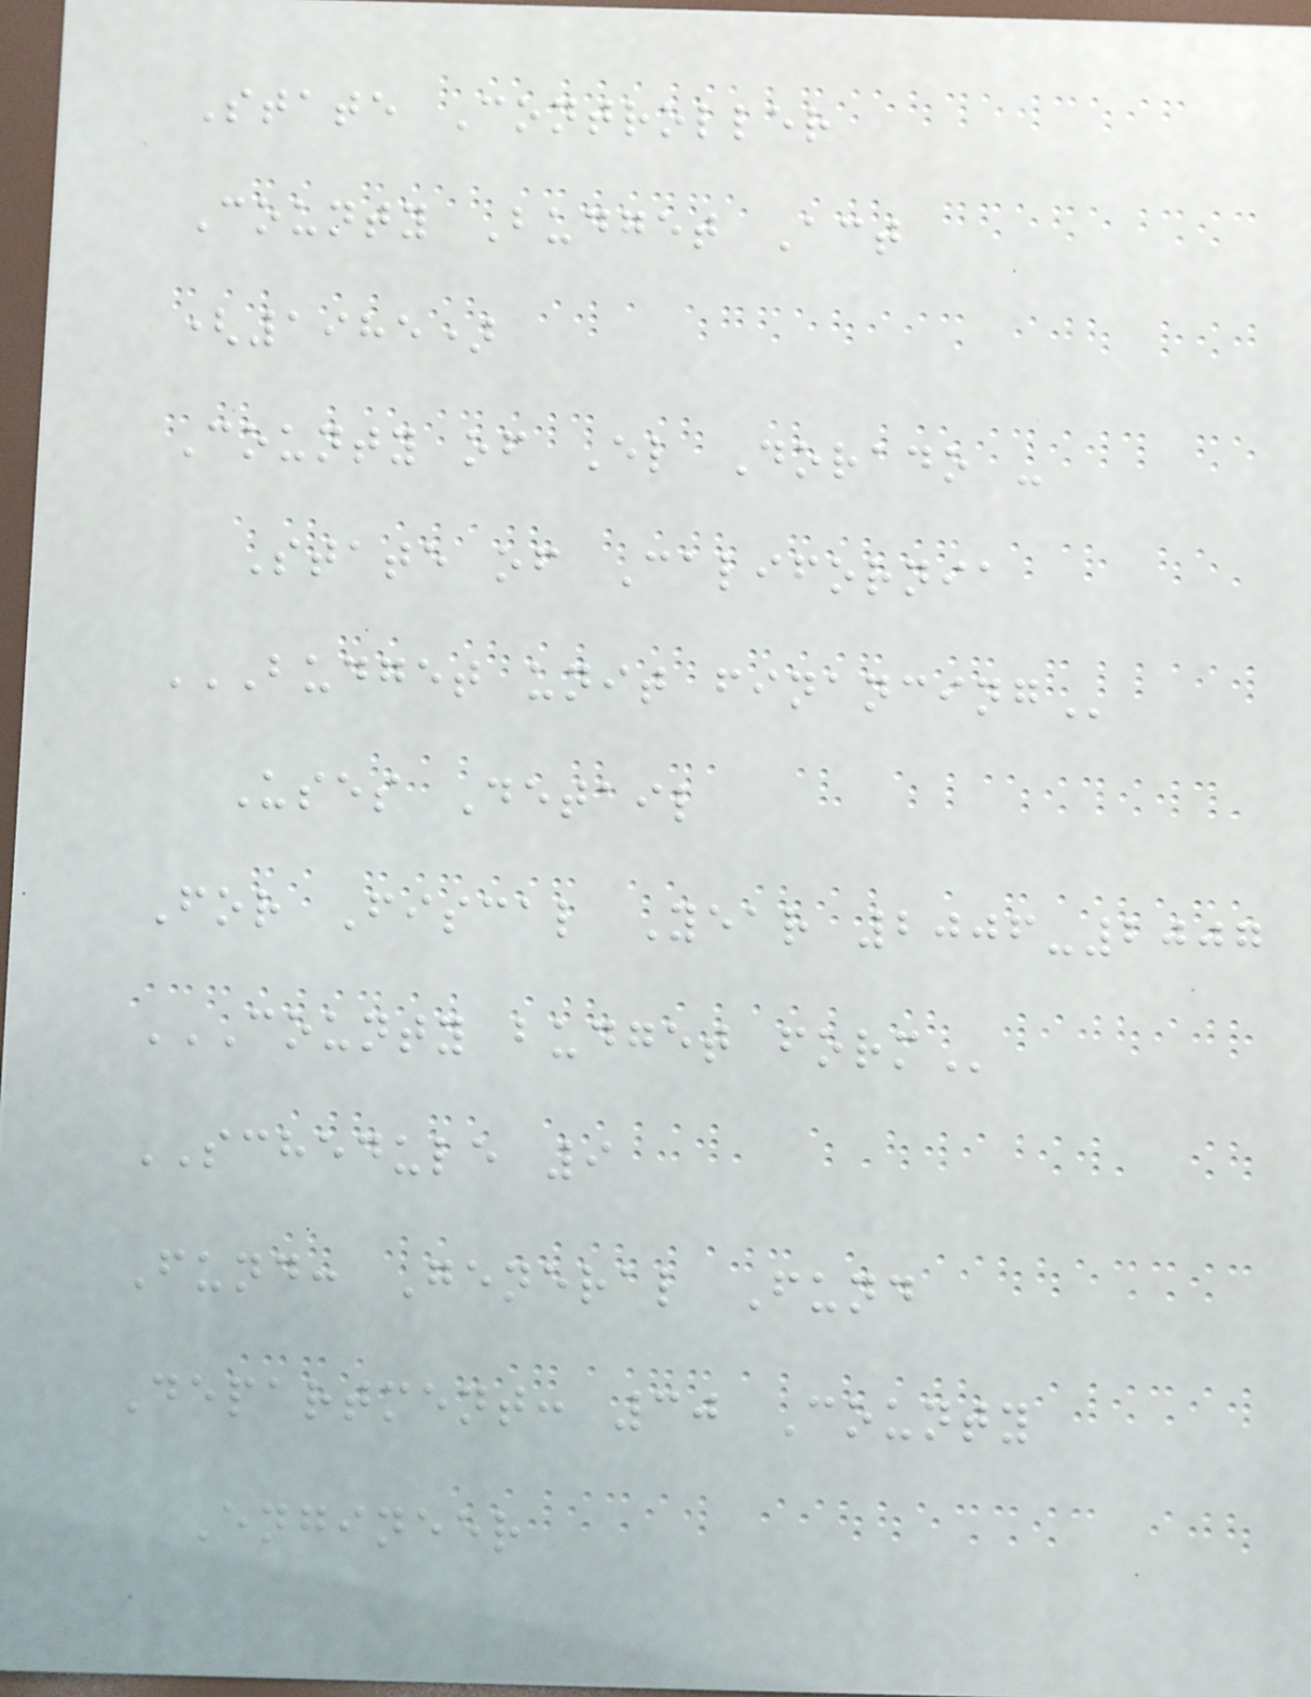State Controller
County Budget Act
(1985)
County of El Dorado -
State of California
BUDGET UNIT FINANCING
Uses Detail
For Fiscal Year 2006-2007
COUNTY BUDGET FORM
SCHEDULE 9
Fund: General Fund
Department: 30 County
Engineer
